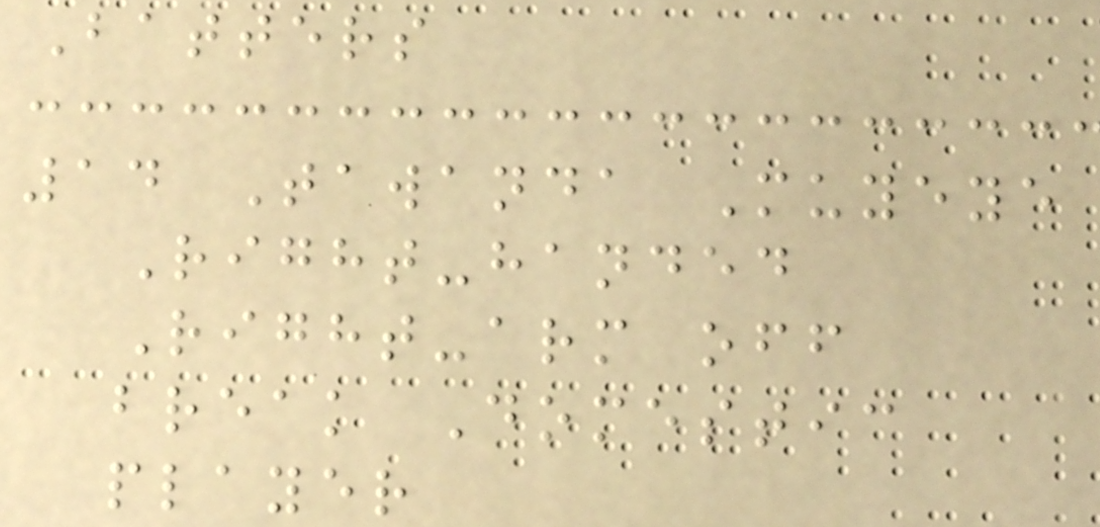Batters
14 Tawanda Muyeye
Right-handed
Right-arm off
break Domestic
player
